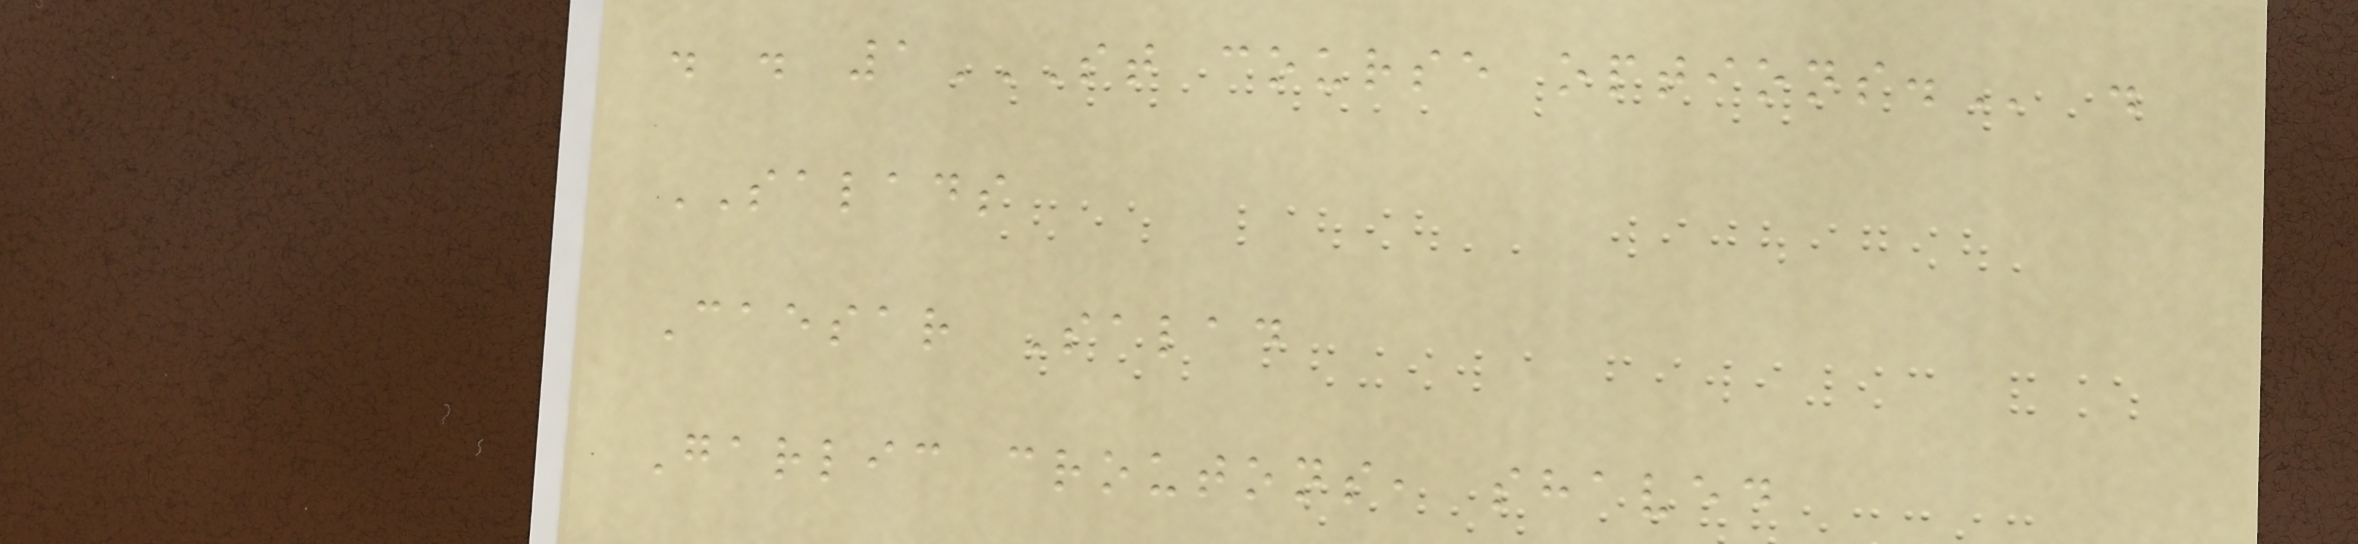. . 1ST COURSE OPTIONS. .
SALADS
Caesar Salad
Garlic croutons, shaved
